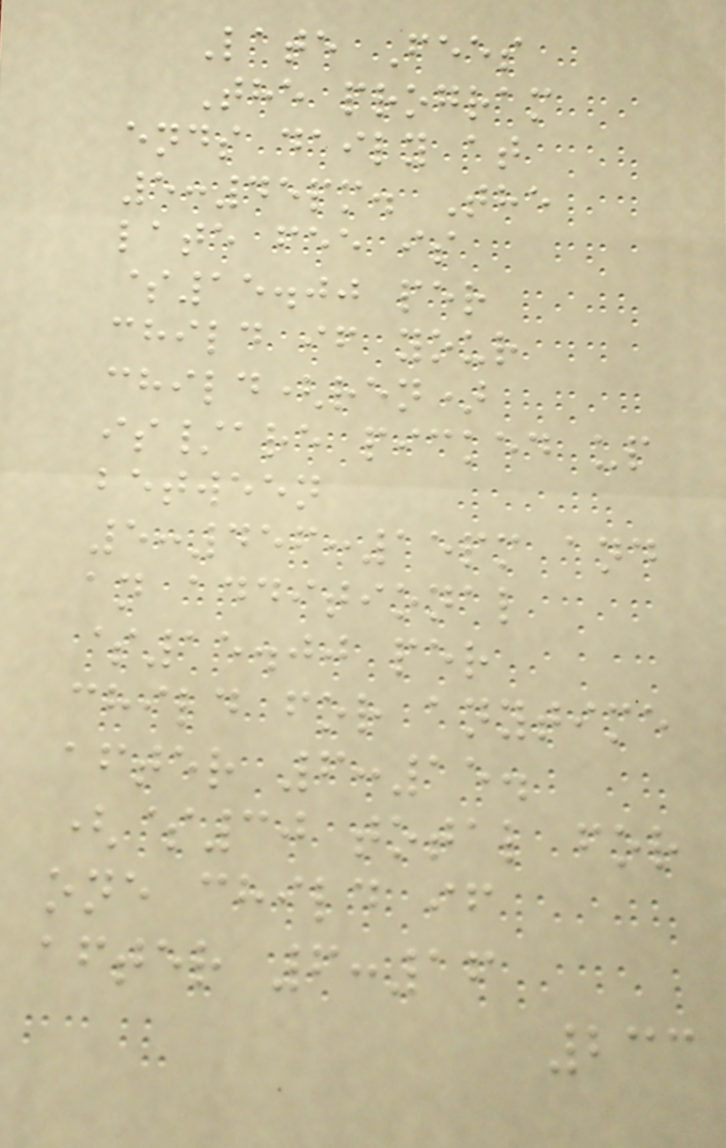Late Fees
The program
ends daily at
5:45pm. The
late fee is
$15.00 per
child if your
child(ren)
is/are picked up
between
5:456:15pm and
an additional
$15.00 per
child for anytime
after 6:15.
($30 total for
one child if
after 6:16
233
